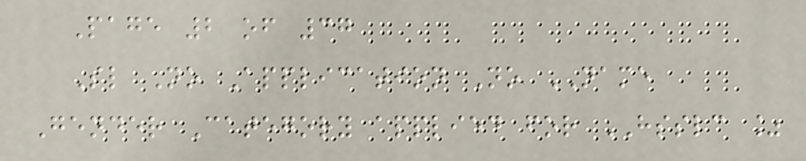Page 2 of 37
Sl No Application No NAME
Gender Category applied for HSSLC %
